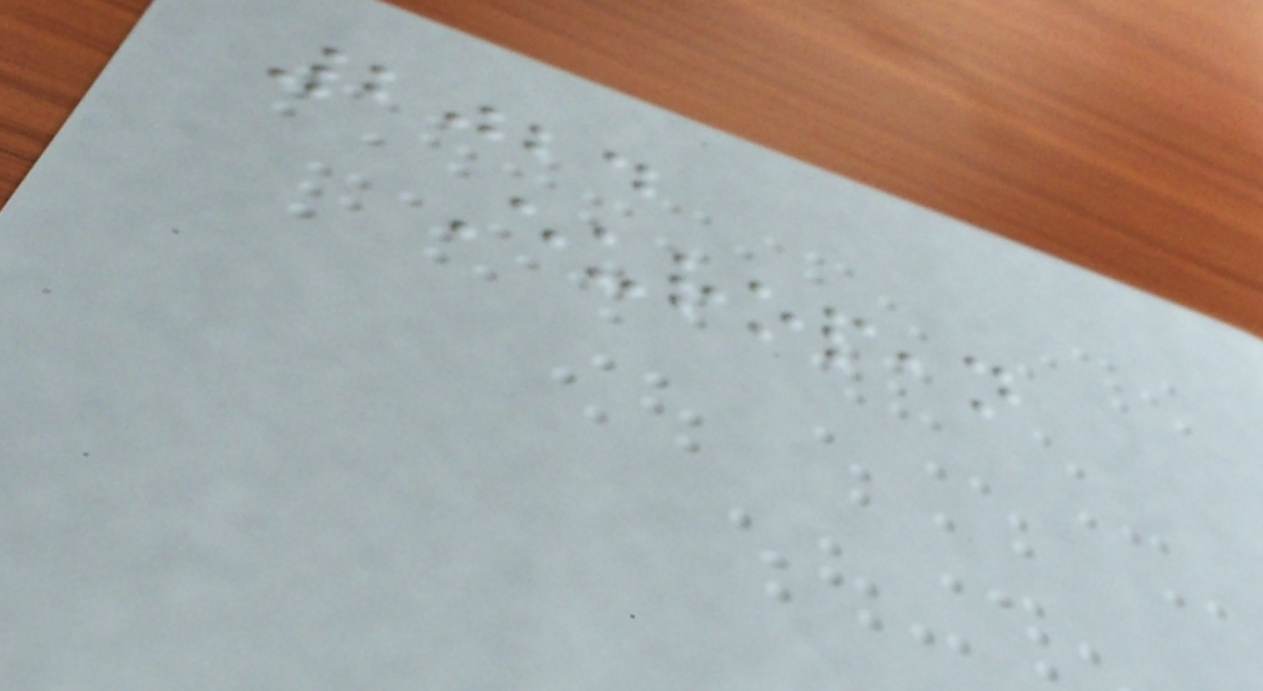2024
European
